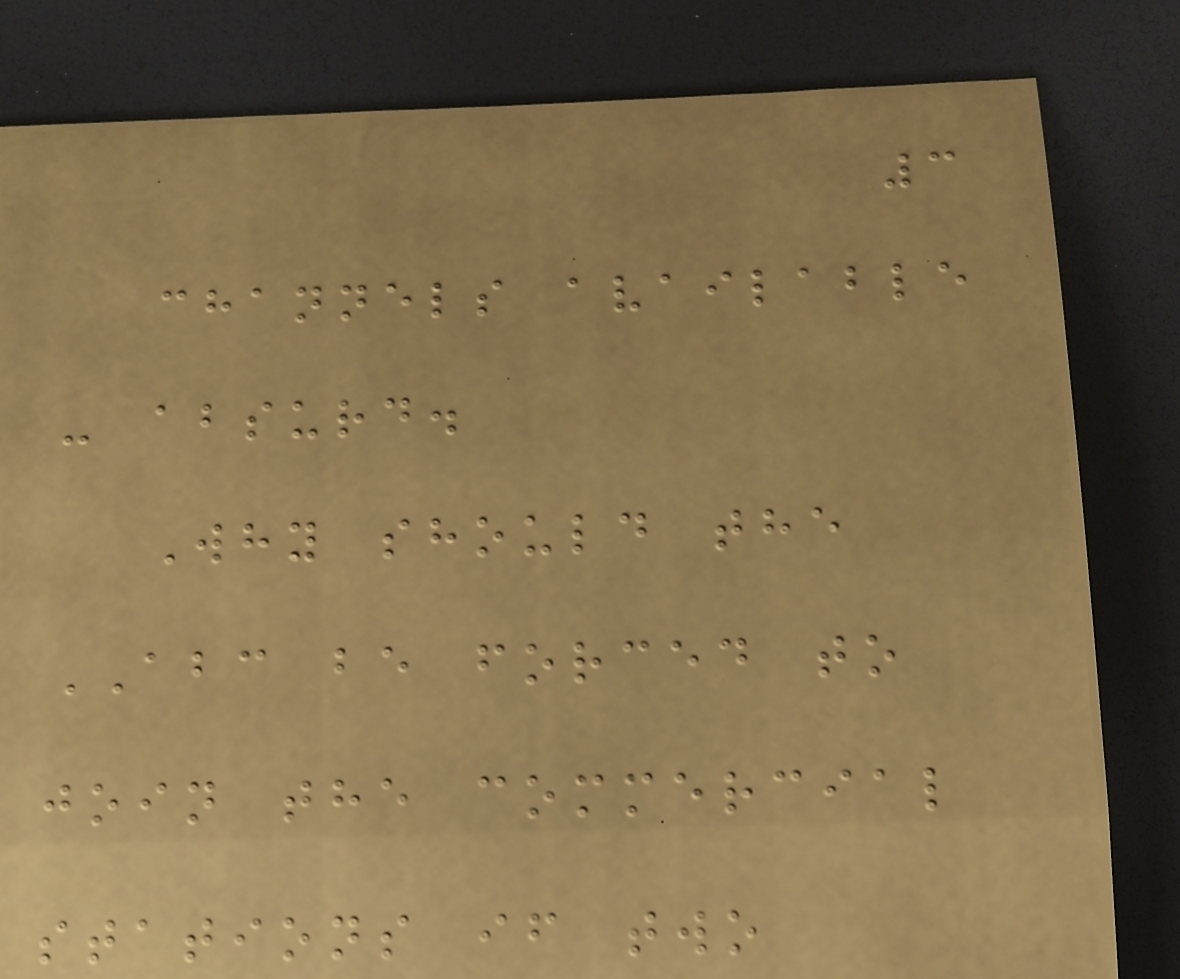3
channels available
- absurd.
Why should the
ABC be forced to
join the commercial
stations if two
